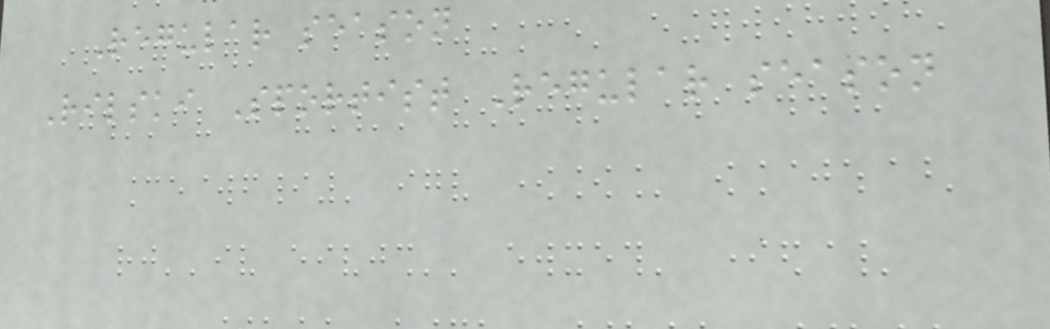Regular season
Rilski Sportist Regular season
